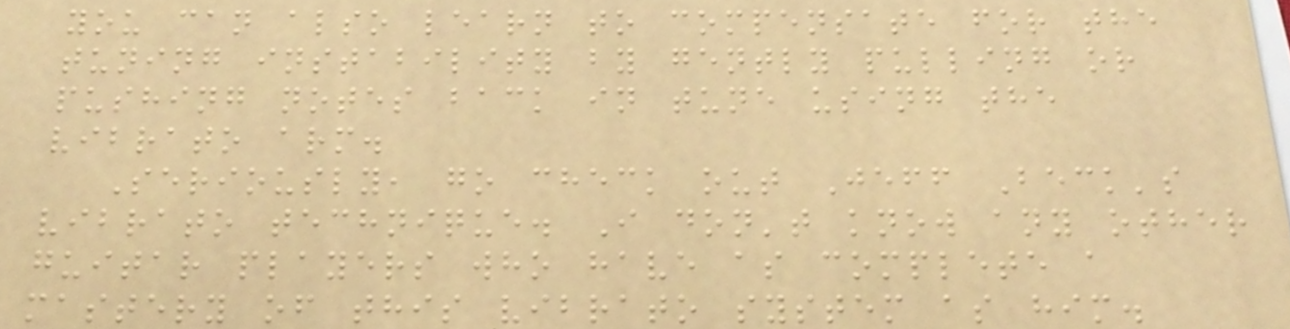you can also learn to compensate for the
tuning instability by gently pulling or
pushing notes back in tune using the
vibrato arm.
Seriously, go check out Jeff Beck's
vibrato technique. I don't know any other
guitar players who have as complete a
mastery of this vibrato system as him.
